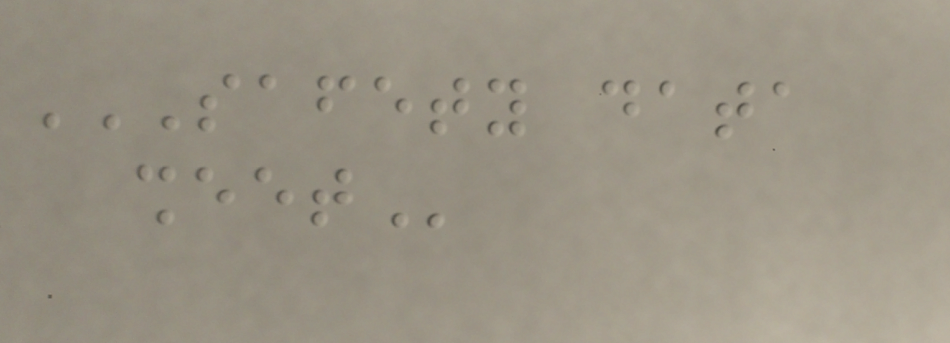SAFETY DATA
SHEET
